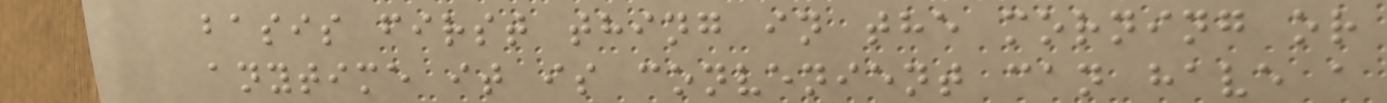basis first thing in the morning or
anytime it is convenient can have a
